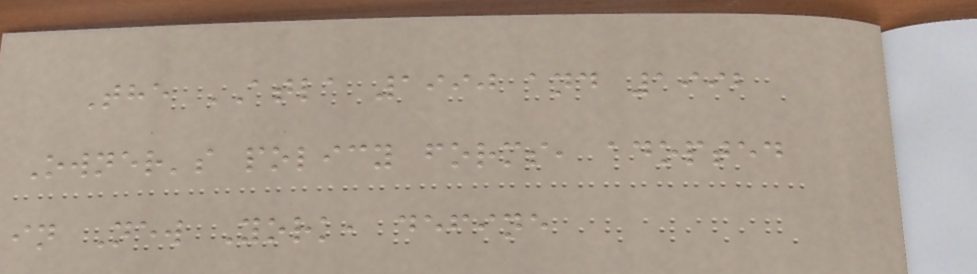The ATLA 1990 and 1992
Owner's policy forms, adopted
in New York, define
